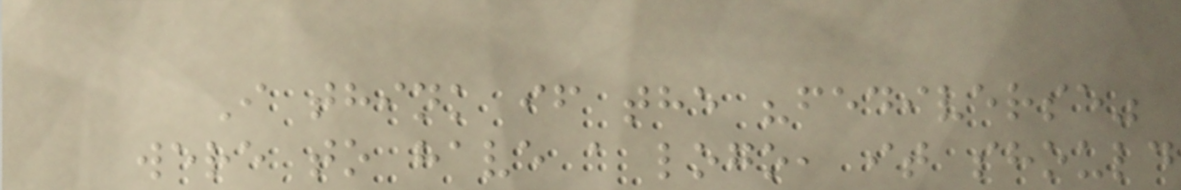I think if the "fediverse"
were to have a logo, it should
